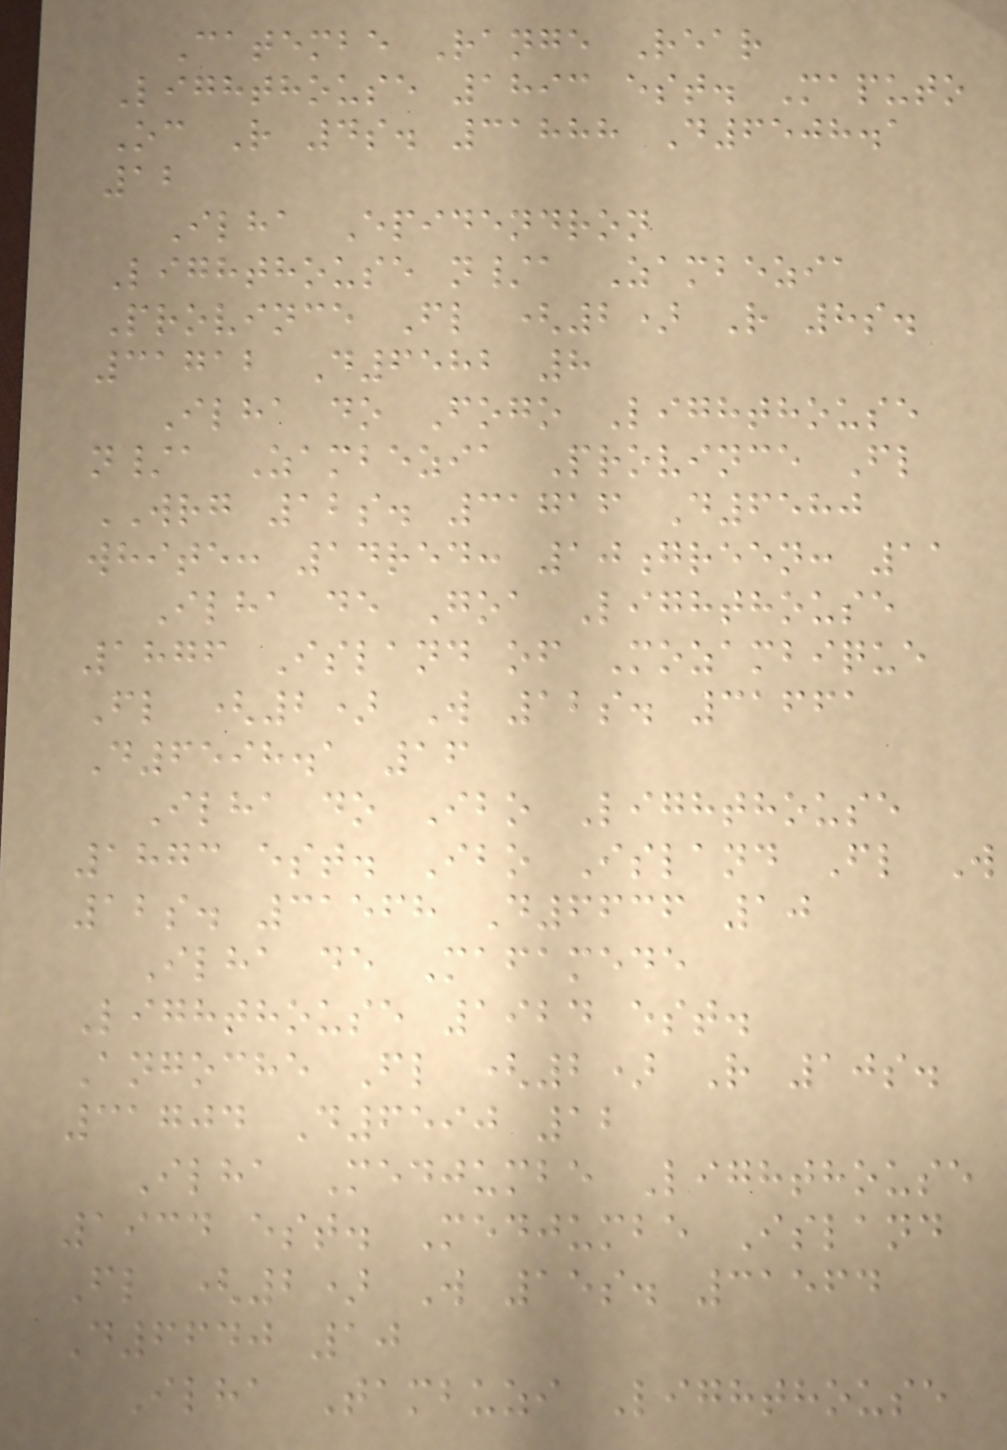Catembe Range Rear
Lighthouse 1893 est. Maputo
Oc R 4s. 31888 D6508.1
12
Ilha Epidendron
Lighthouse n/a Zambezia
Province Fl (2) R 8s.
31712 D6582 8
Ilha do Fogo Lighthouse
n/a Zambezia Province Fl
WRG 12s. 31716 D6580
white: 14red: 10green: 11
Ilha de Goa Lighthouse
1876 Island of Mozambique
Fl (2) W 12s. 31661
D6598.1 16
Ilha do Ibo Lighthouse
1873 est. Ibo Island Fl W
12s. 31568 D6636 10
Ilha de Mafamede
Lighthouse 1924 est.
Angoche Fl (2) R 10s.
31704 D6590 12
Ilha Medjumbe Lighthouse
1934 est. Medjumbe Island
Fl (2) W 15s. 31564
D6640 10
Ilha Tambuzi Lighthouse
